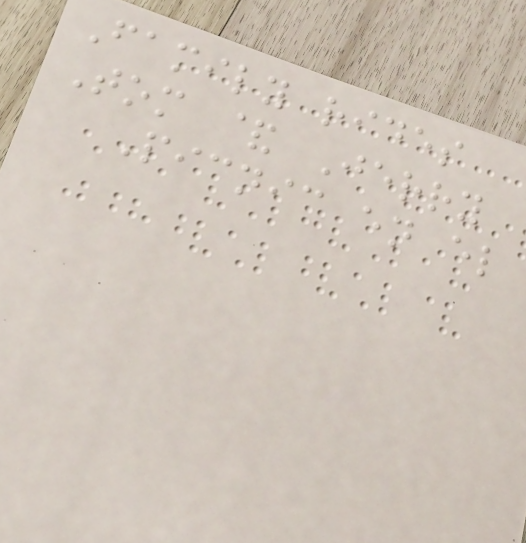Family rides
Tom & Jerry
Picnic en el
